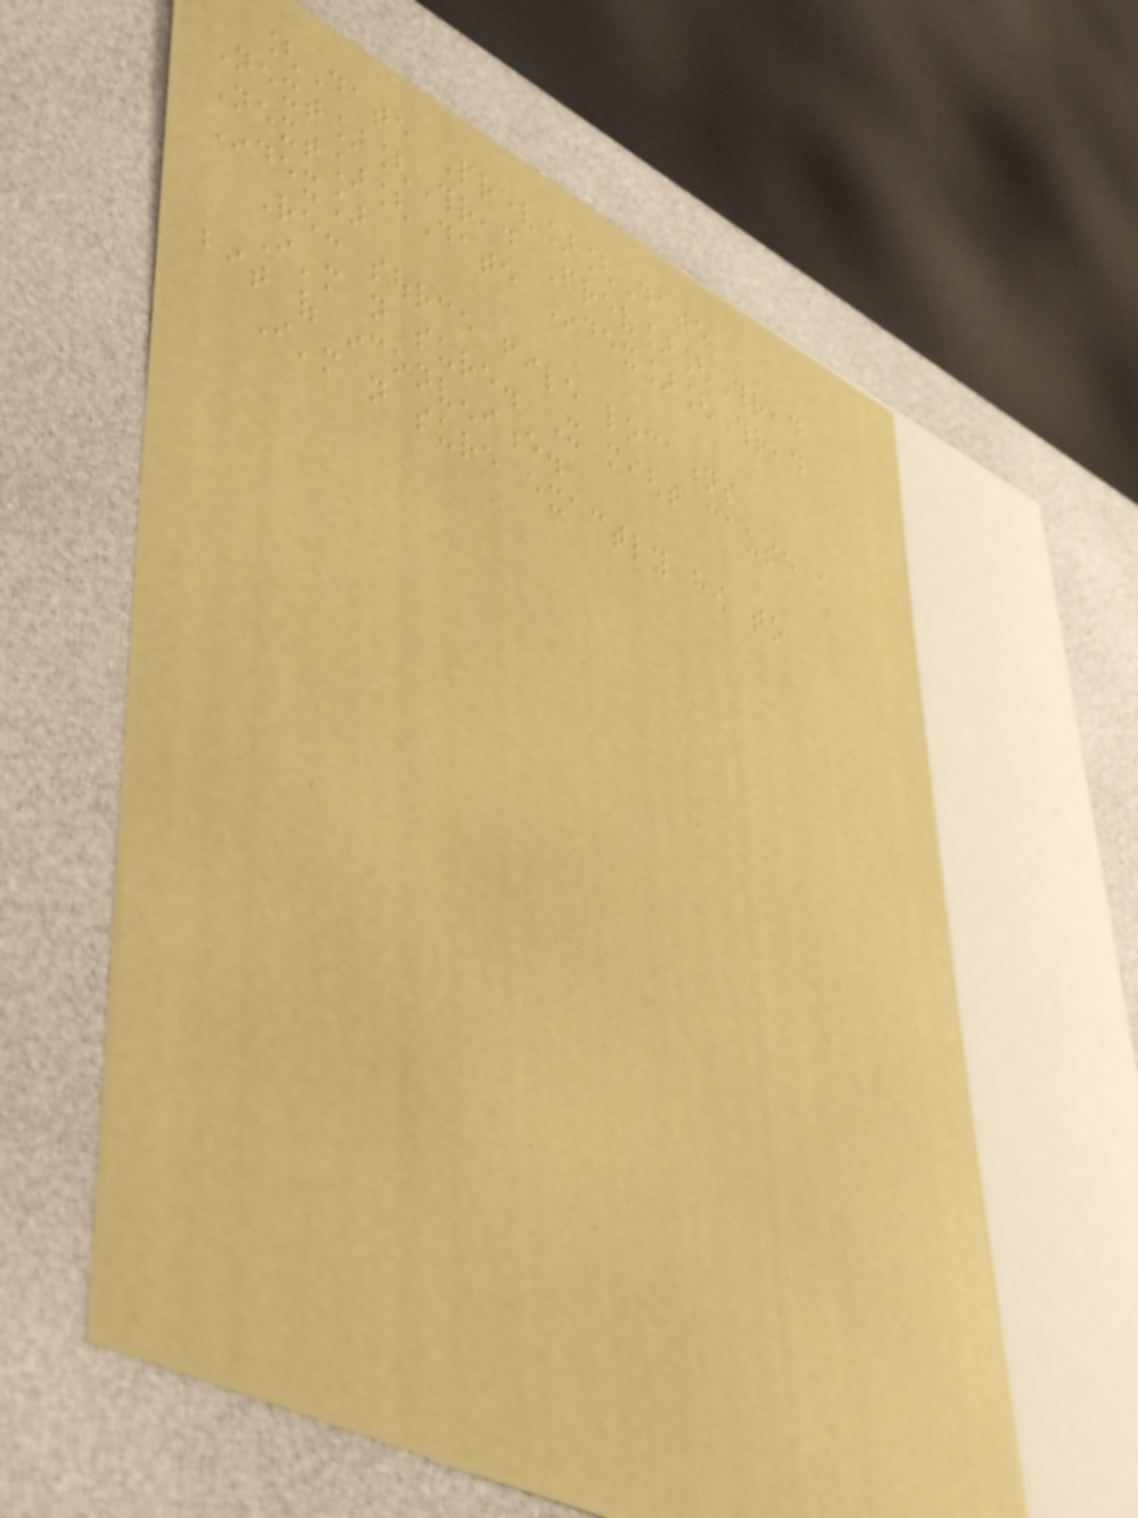[Date Prev][Date
Next][Thread Prev][Thread
Next][Date Index][Thread
Index]
Re: source file locations
I'm not sure. It might cause a
bit of inconvenience.
I'm not sure exactly how to
